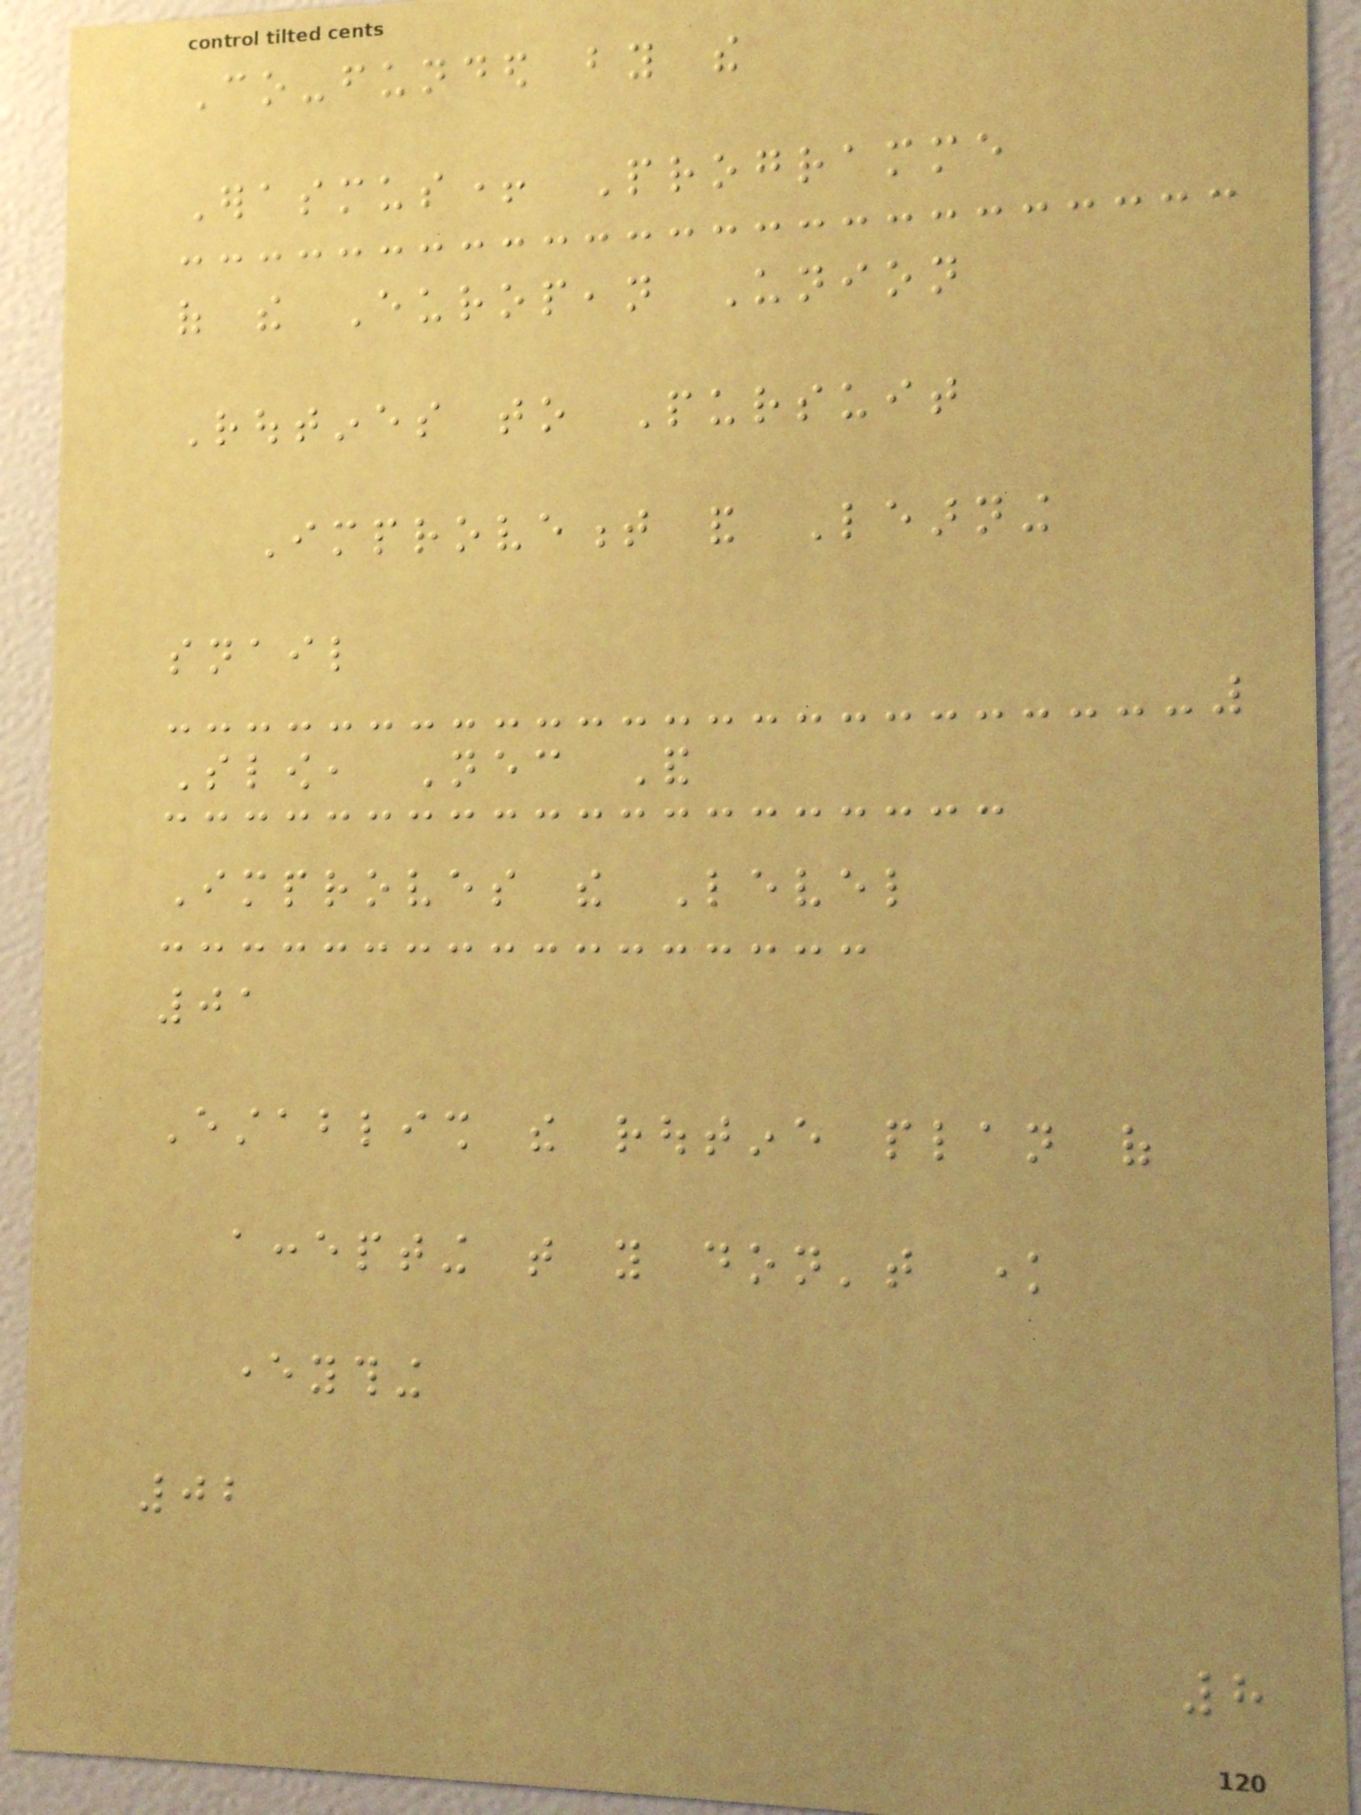Co-funded by the
Erasmus+ Programme
of the European Union
Routines to Pursuit
Improvement and Learning
snail
Slow, Necessary And
Improves the Level
01
Establish the routine plan of
accepting that you don't know
everything
02
8
